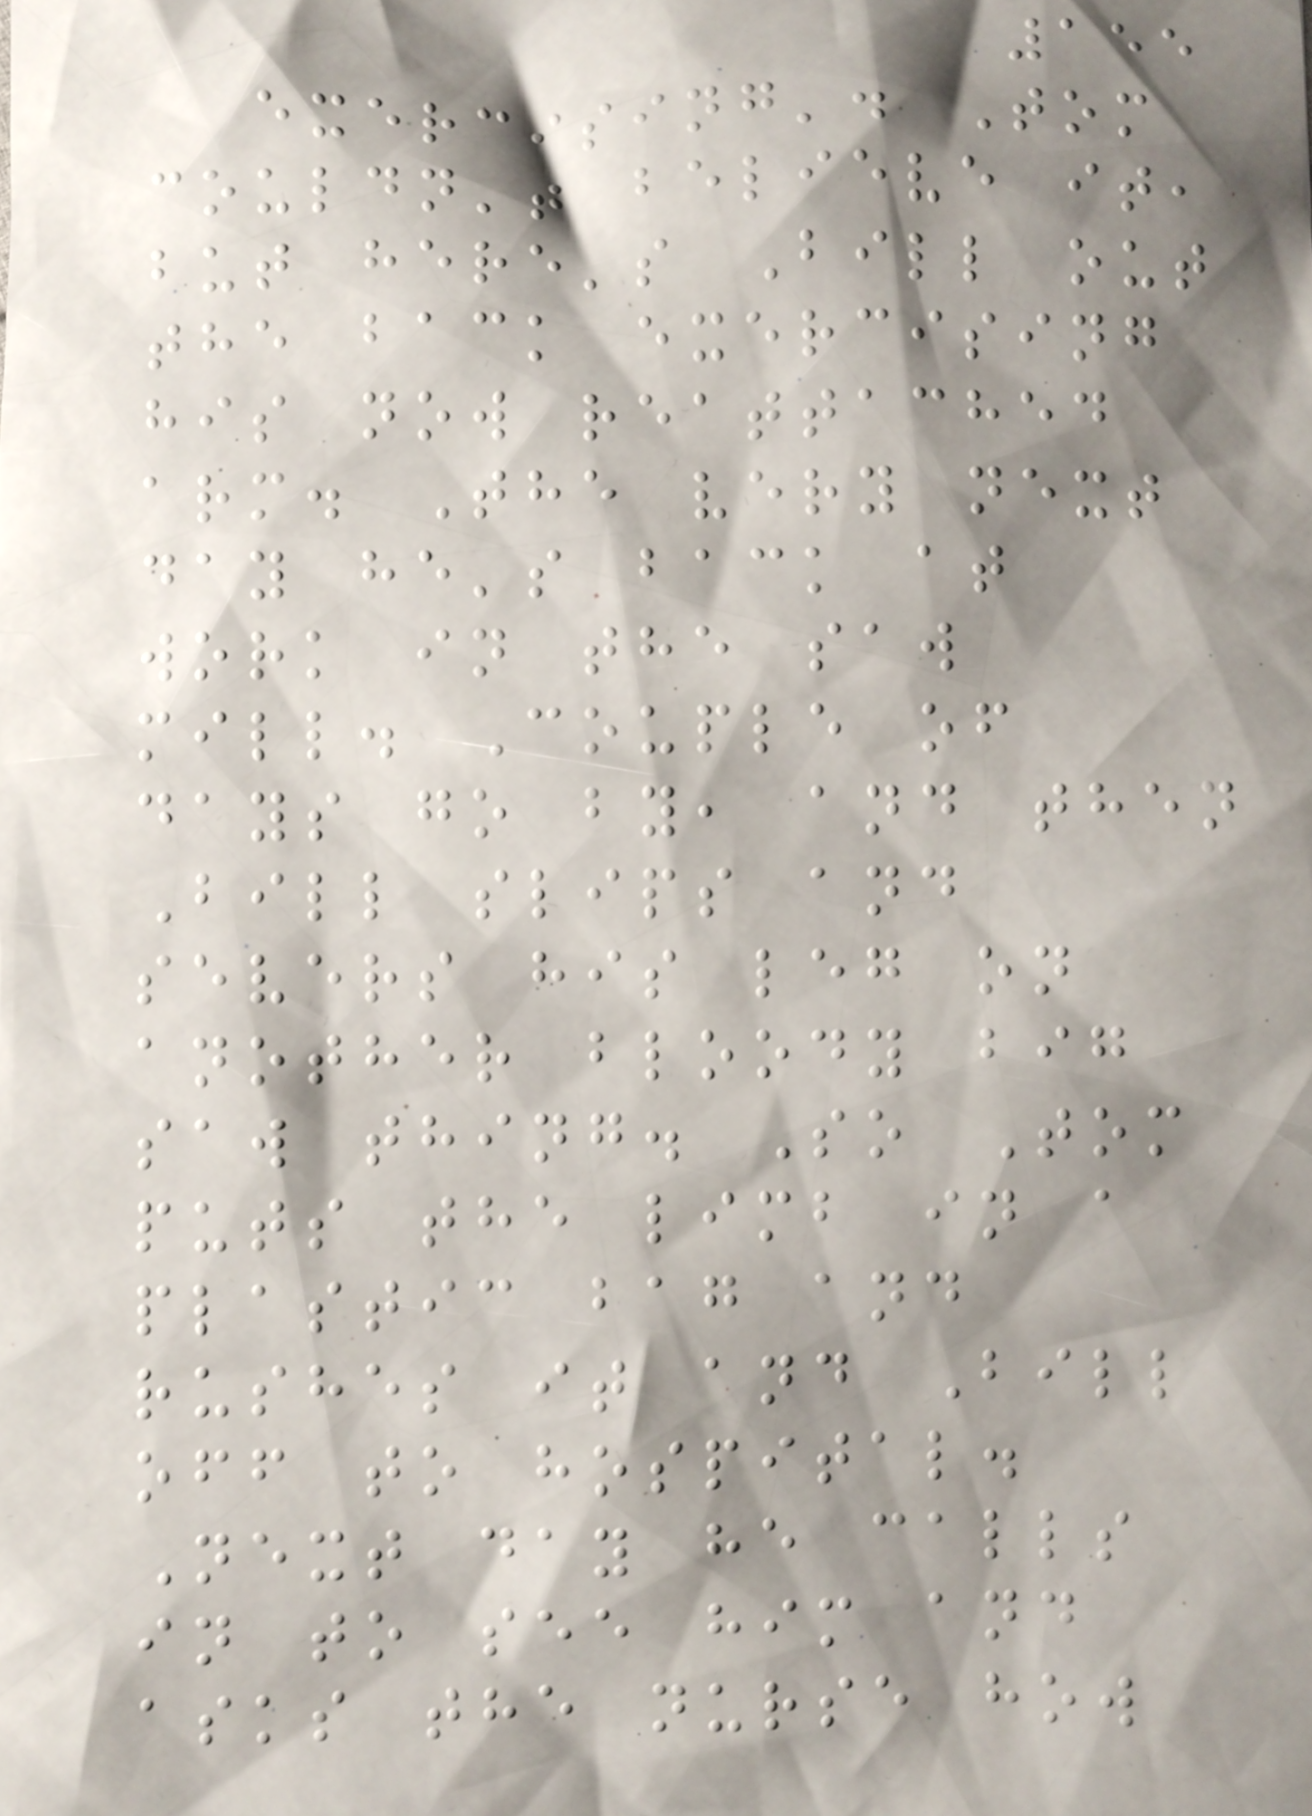155
exercising'. Tom
couldn't believe it,
but here's Bill out
the back exercising
his now reattached
arm. The very next
day he's back at
work in the saw
mill. Couple of
days go by, and then
Bill slips and
severs his leg on
another bloody big
saw thing. So Tom
puts the limb in a
plastic bag and
rushes it and Bill
off to hospital.
Next day he calls
in to see him and
asks the nurse how
